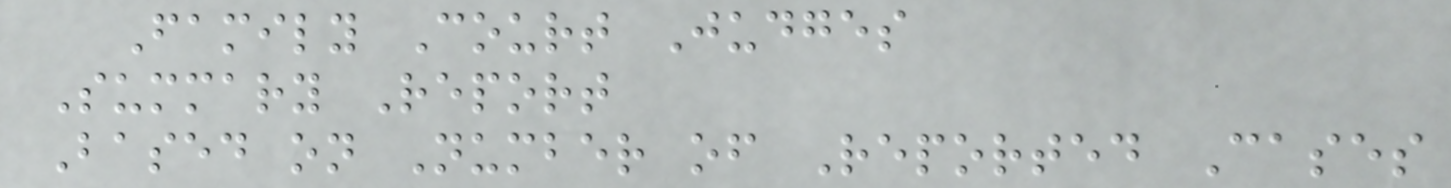Family Court Judges
Summary Report
Based on Number of Reported Cases
